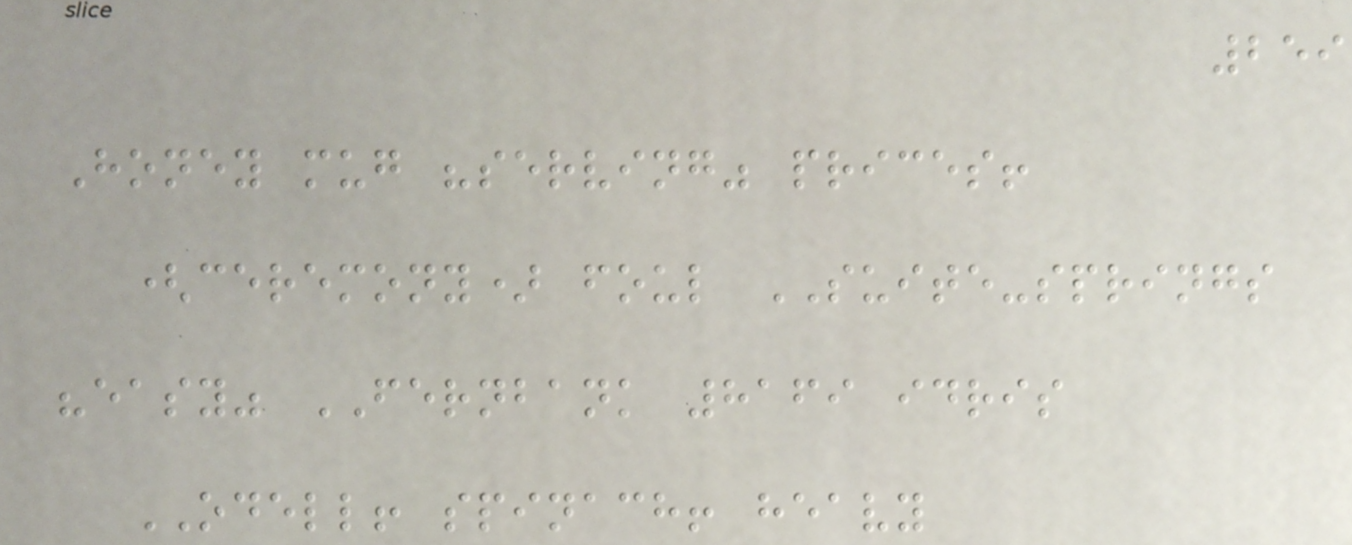259
Honey mug "serving" prices!
(ceremony) foul SUITE-springs
"easy" FERNBANK 8169 idris
ODELL! spinach! heavy
